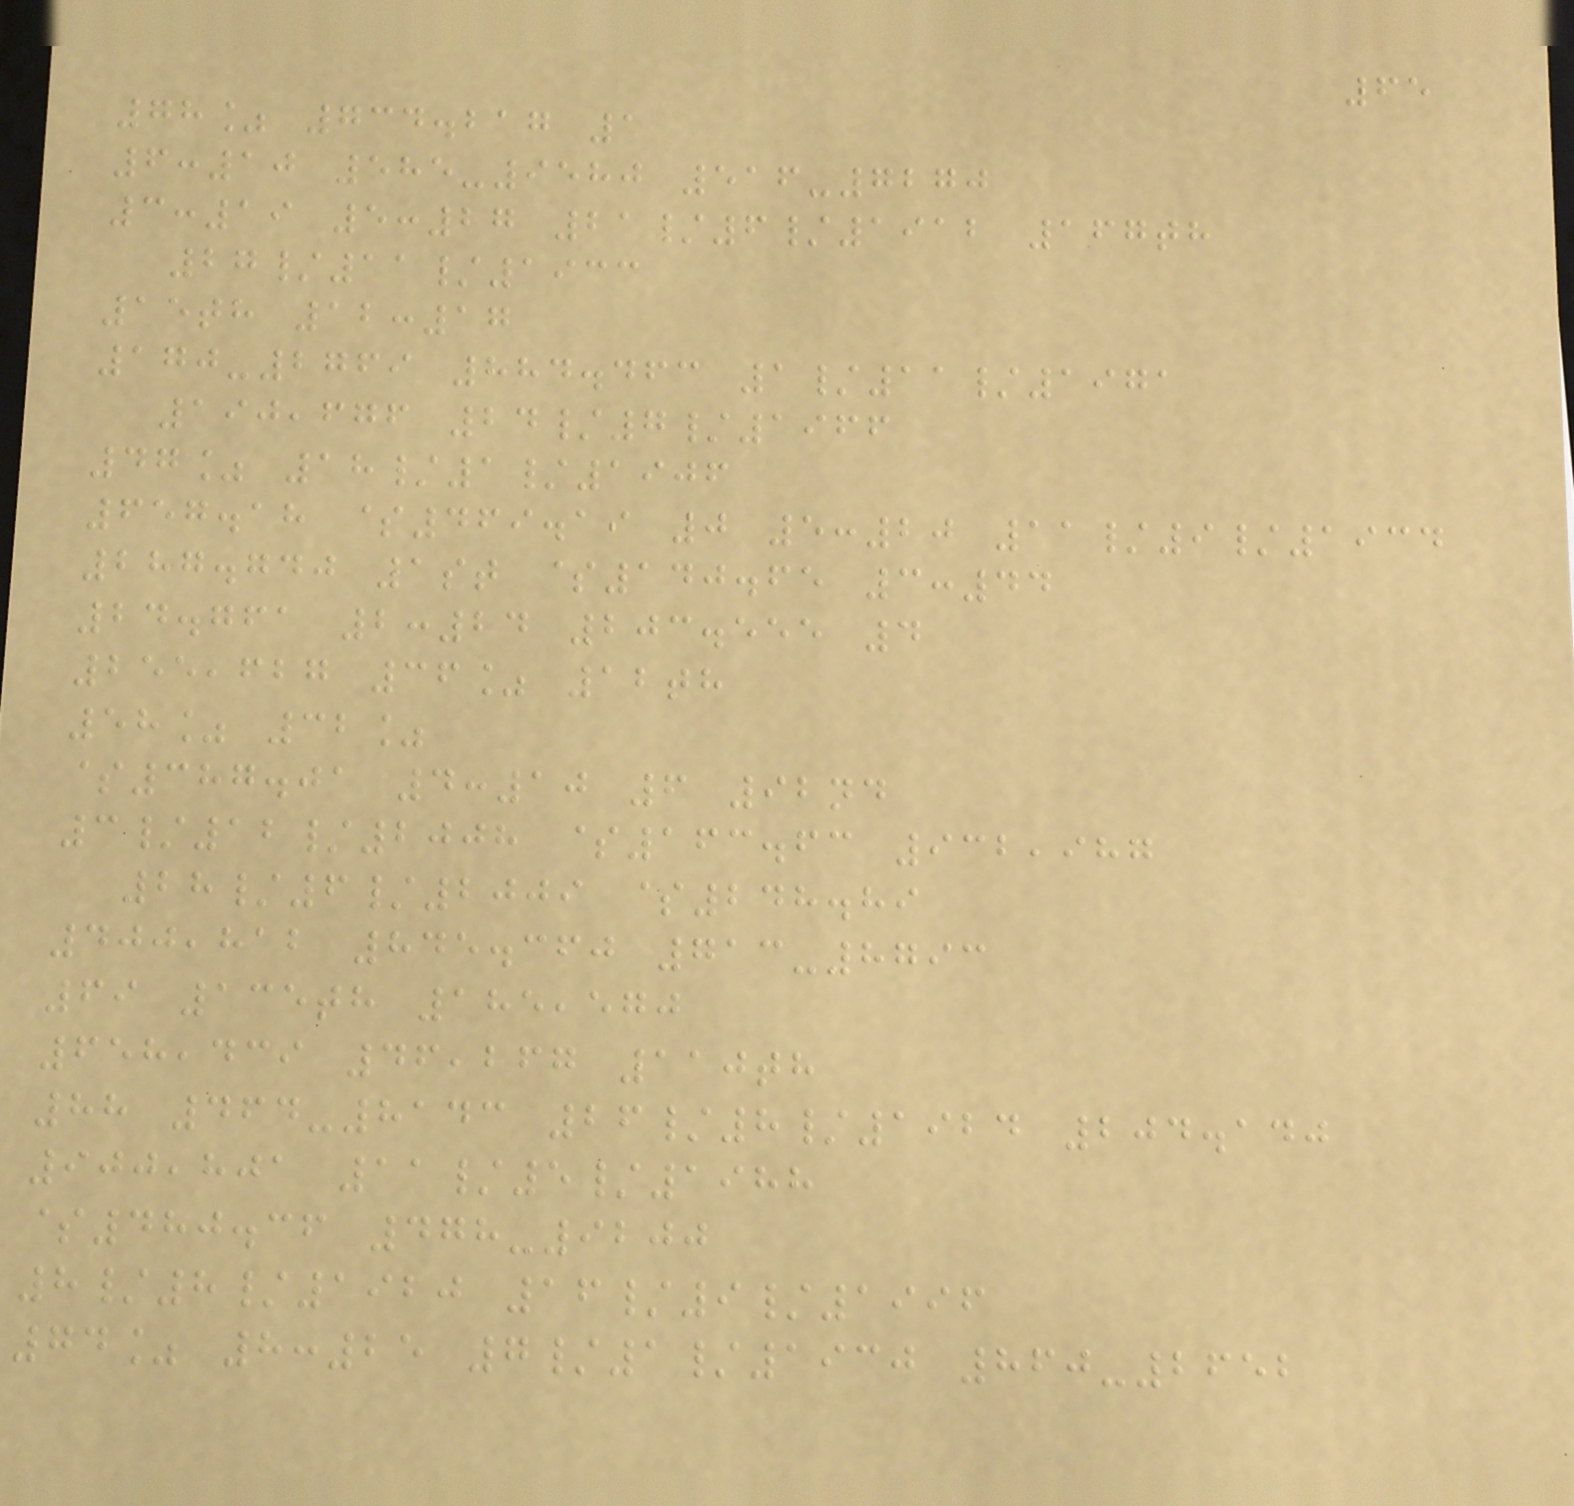65
78% 734.217 1
6:10 585-9580 516-7270
3:19 5:27 21/6/1912 167th
27/11/1933
15th 12:17
170-2769 884.463 1/11/1971
190,676 24/7/1966
47% 18/1/1906
657.18 $469.19 0 5:20 11/9/1934
287.740 1st $140.65 3:44
24.761 2:24 203.555 4
255,627 36% 12th
58% 32%
$387.01 4:10 6 92nd
3/12/2008 $163.63 932,987
28/6/2009 $248.89
400,812 845.360 713-8793
69 135th 185,570
658,439 46,267 110th
88 464-8143 26/8/1924 204.140
900,801 11/5/1988
$480.36 478-9200
8/8/1920 16/9/1996
74% 8:25 7/1/1930 860-2652
